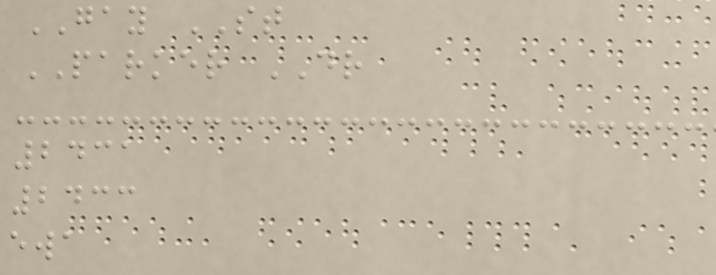GAY ST
PARKER DR
2431
2433
ewa
